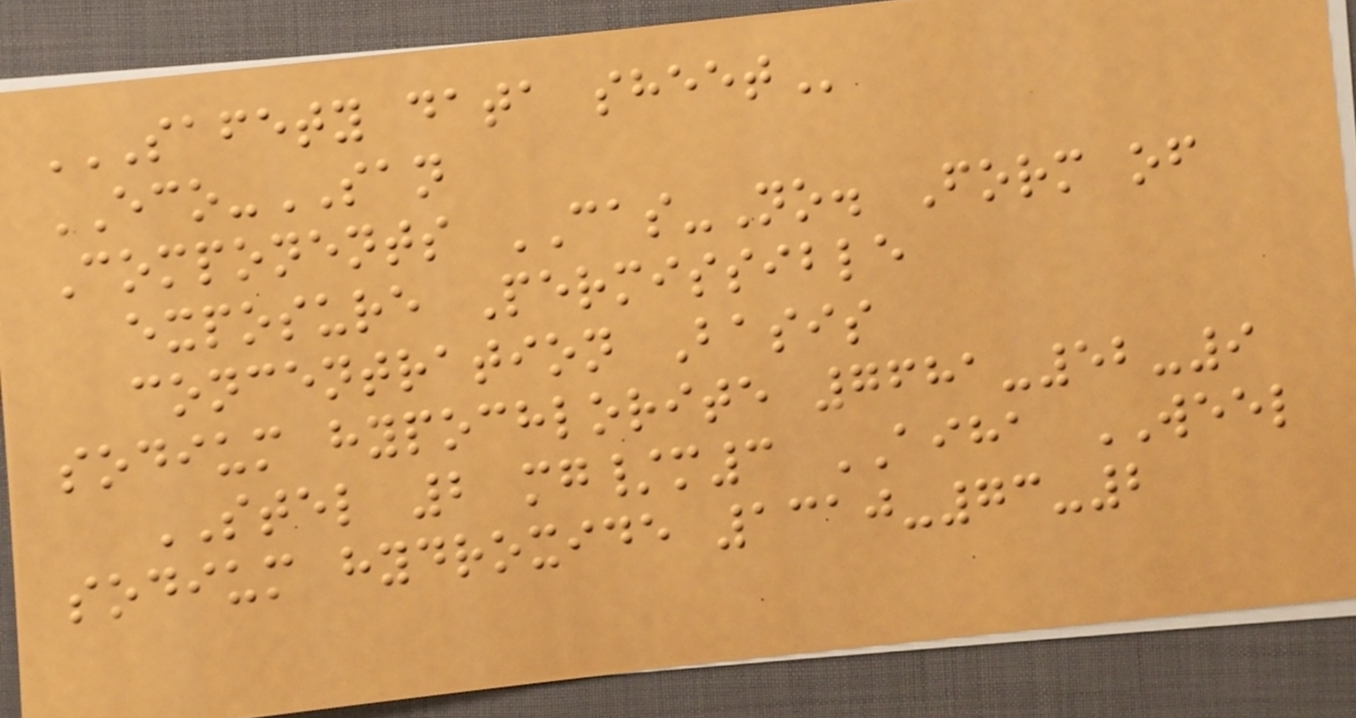SAFETY DATA SHEET
ECO-SAN
Components CAS-No. Form of
exposure Permissible
concentration Basis
sodium hypochlorite 7681-52-9
STEL 2 mg/m3 AIHA WEEL
sodium hydroxide 1310-73-2
